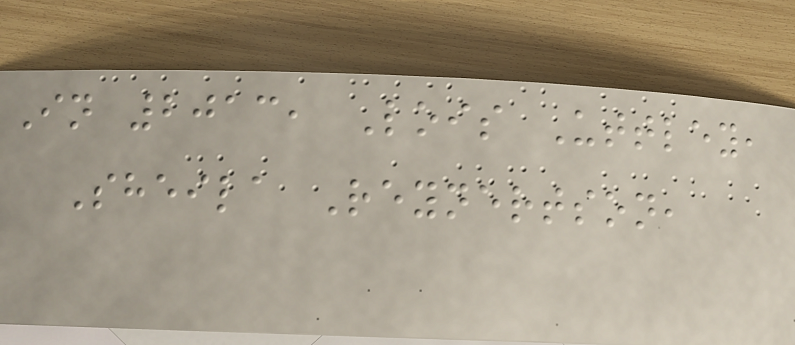In 2013, Lois Uttley,
Sheila Reynertson,
